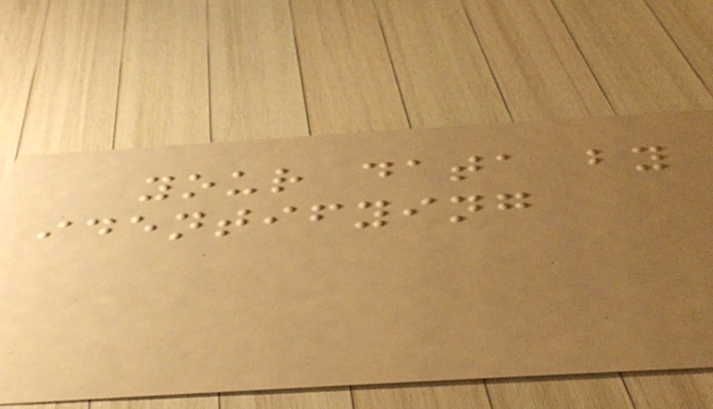your data by
identifying
